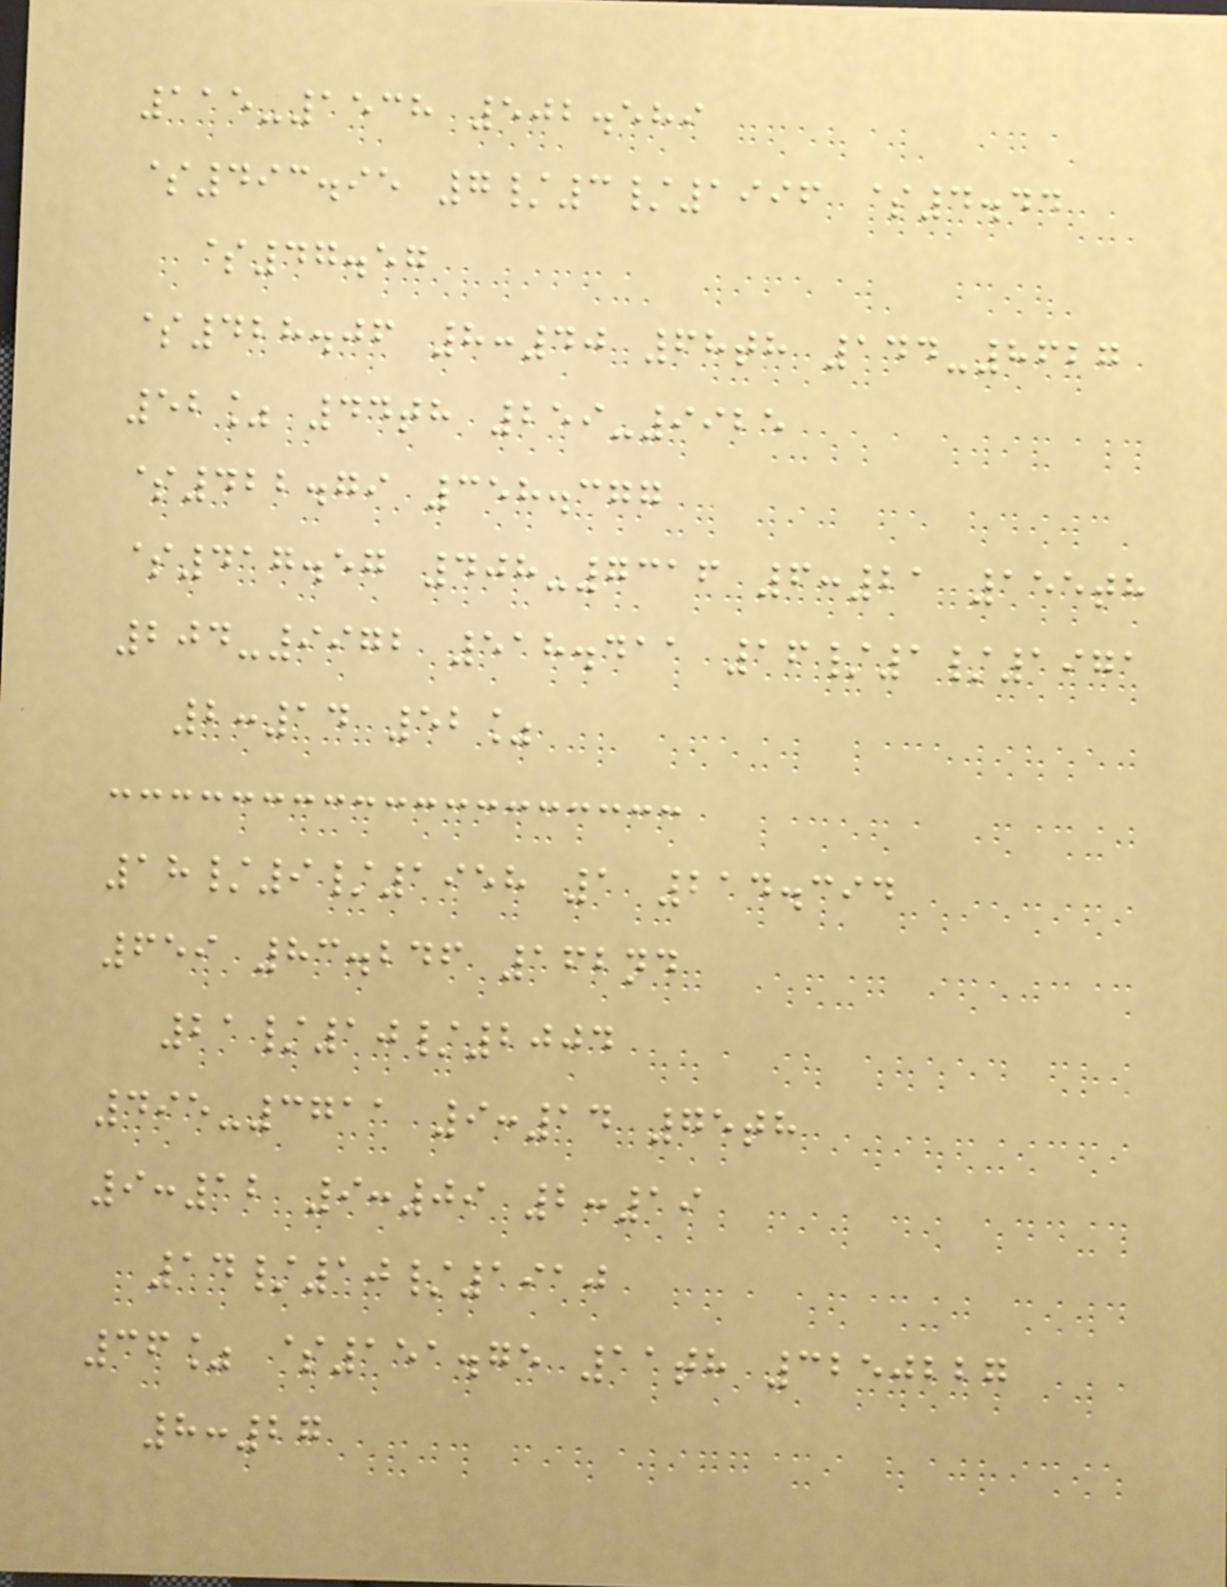115-1538 502.589
$493.95 7/3/1996 $4.44
$47.57
$428.06 8:40 68th 144-8627
52% 44th 259-9925
$422.79 358.377
$417.57 408-7316 6:21 155th
204-9972 518.411 16/1/1971
2:14 52%
18/9/1958 1 214.394
659 83.246 162nd
21/10/2004
495-3711 9:14 75th
9:12 9:09 2:19
14/10/1910
36% $151.75 11th 3250227
8:27
